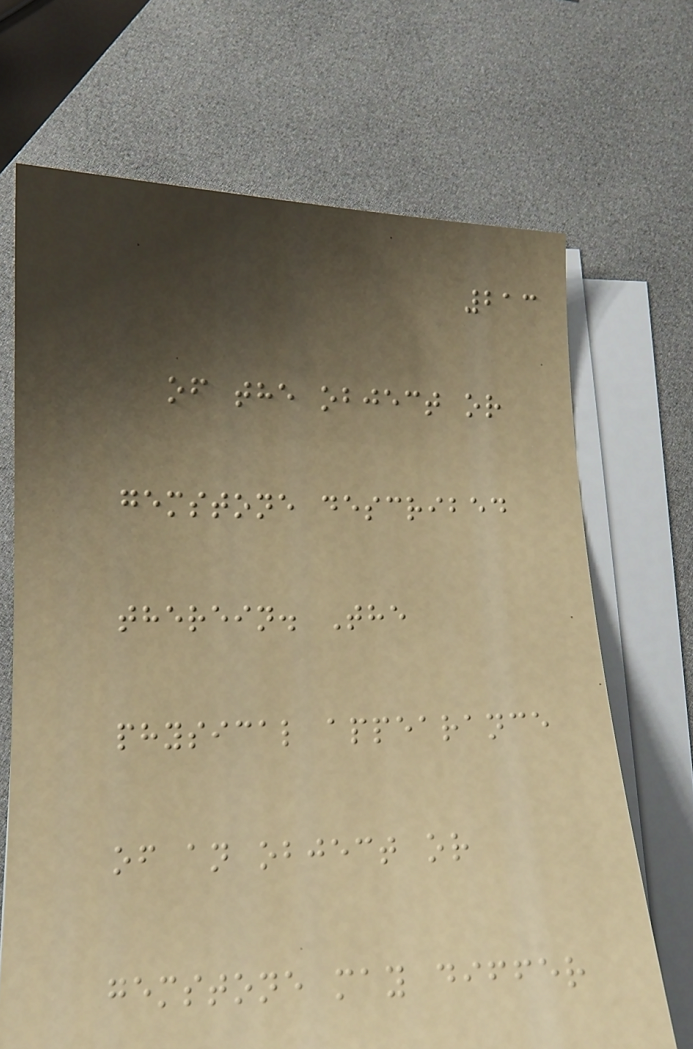213
of the object or
gemstone described
therein. The
physical appearance
of an object or
gemstone may differ
